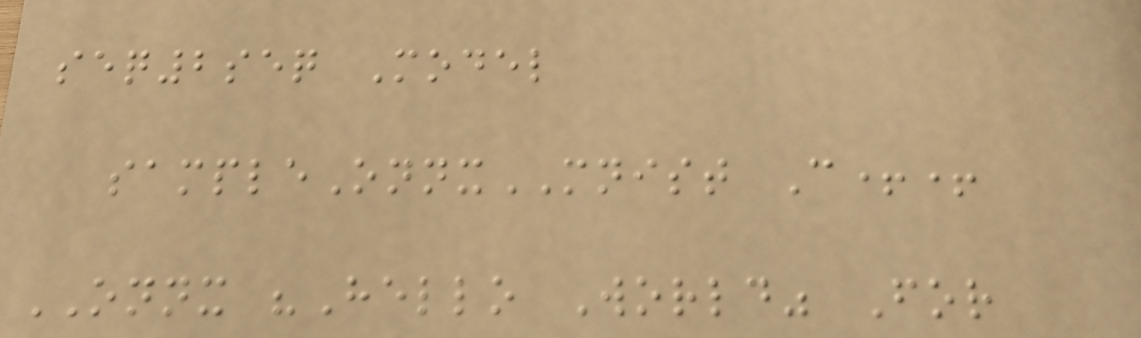seq2seq Model
sampleOnnxMNIST C++
ONNX "Hello World" For
